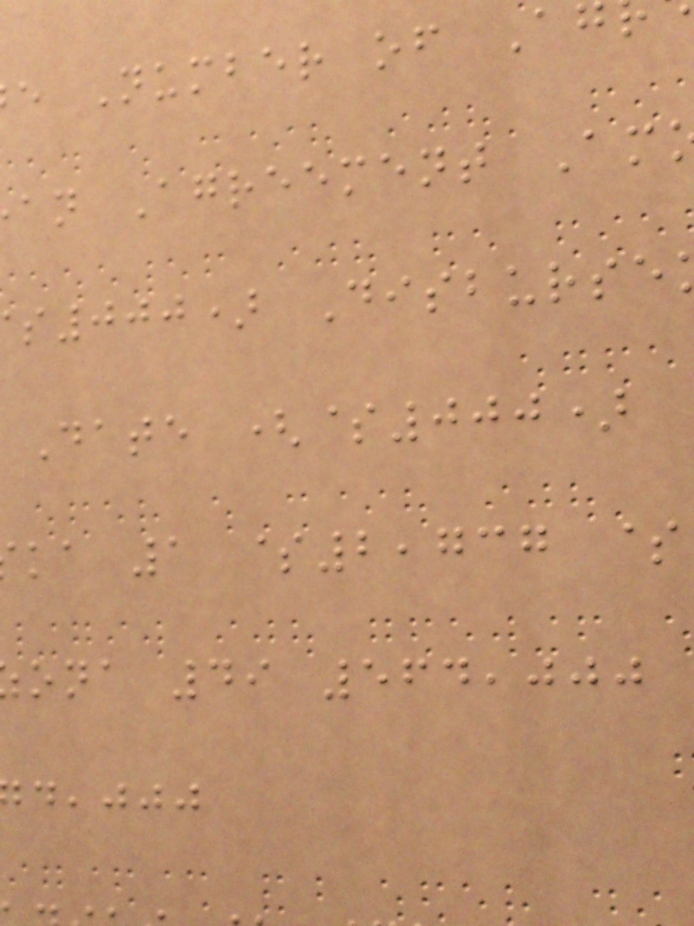e Number of A
an Agreement Am
000) Disburse
Date ($000)
ka 1 $2,737 $
ona 49 564,000
,jjj
